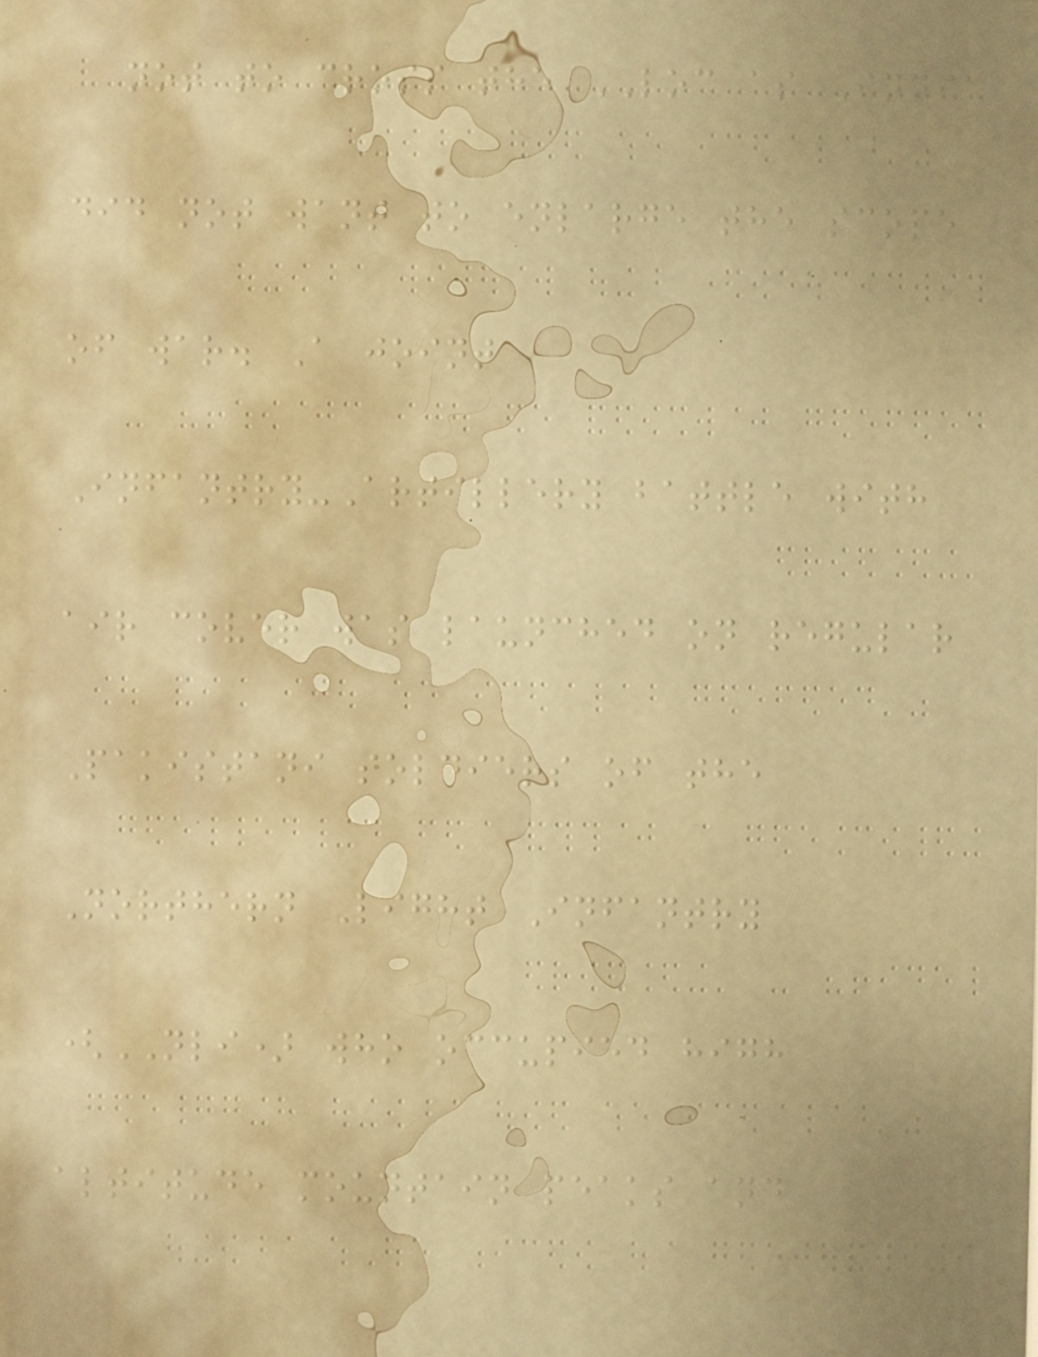not to cross the LOC as India
did not want to enlarge the scope
of war. A joint
Infantry-Artillery battle with
air cover was launched on regular
Pakistani soldiers of the
Northern Light Infantry
(NLI) who occupied high
altitude mountain peaks and
